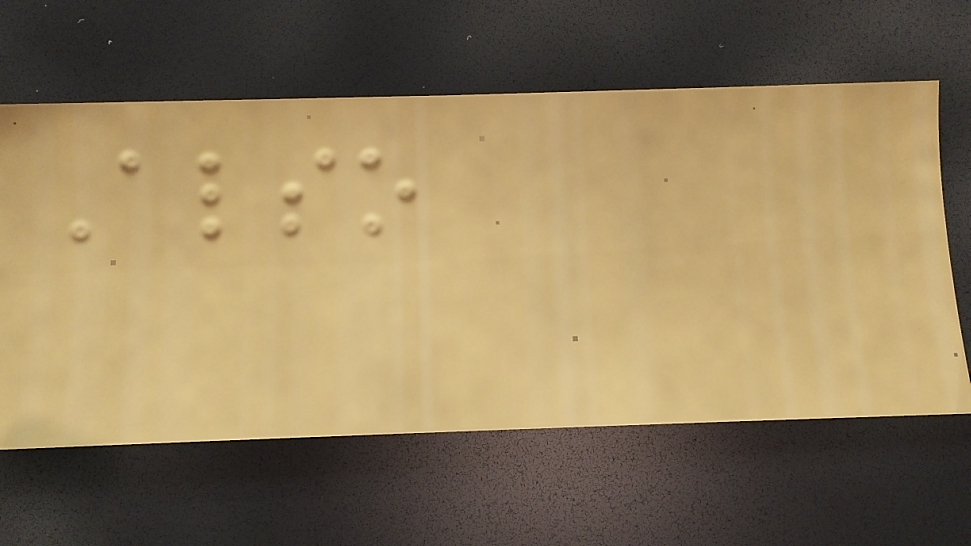Also
